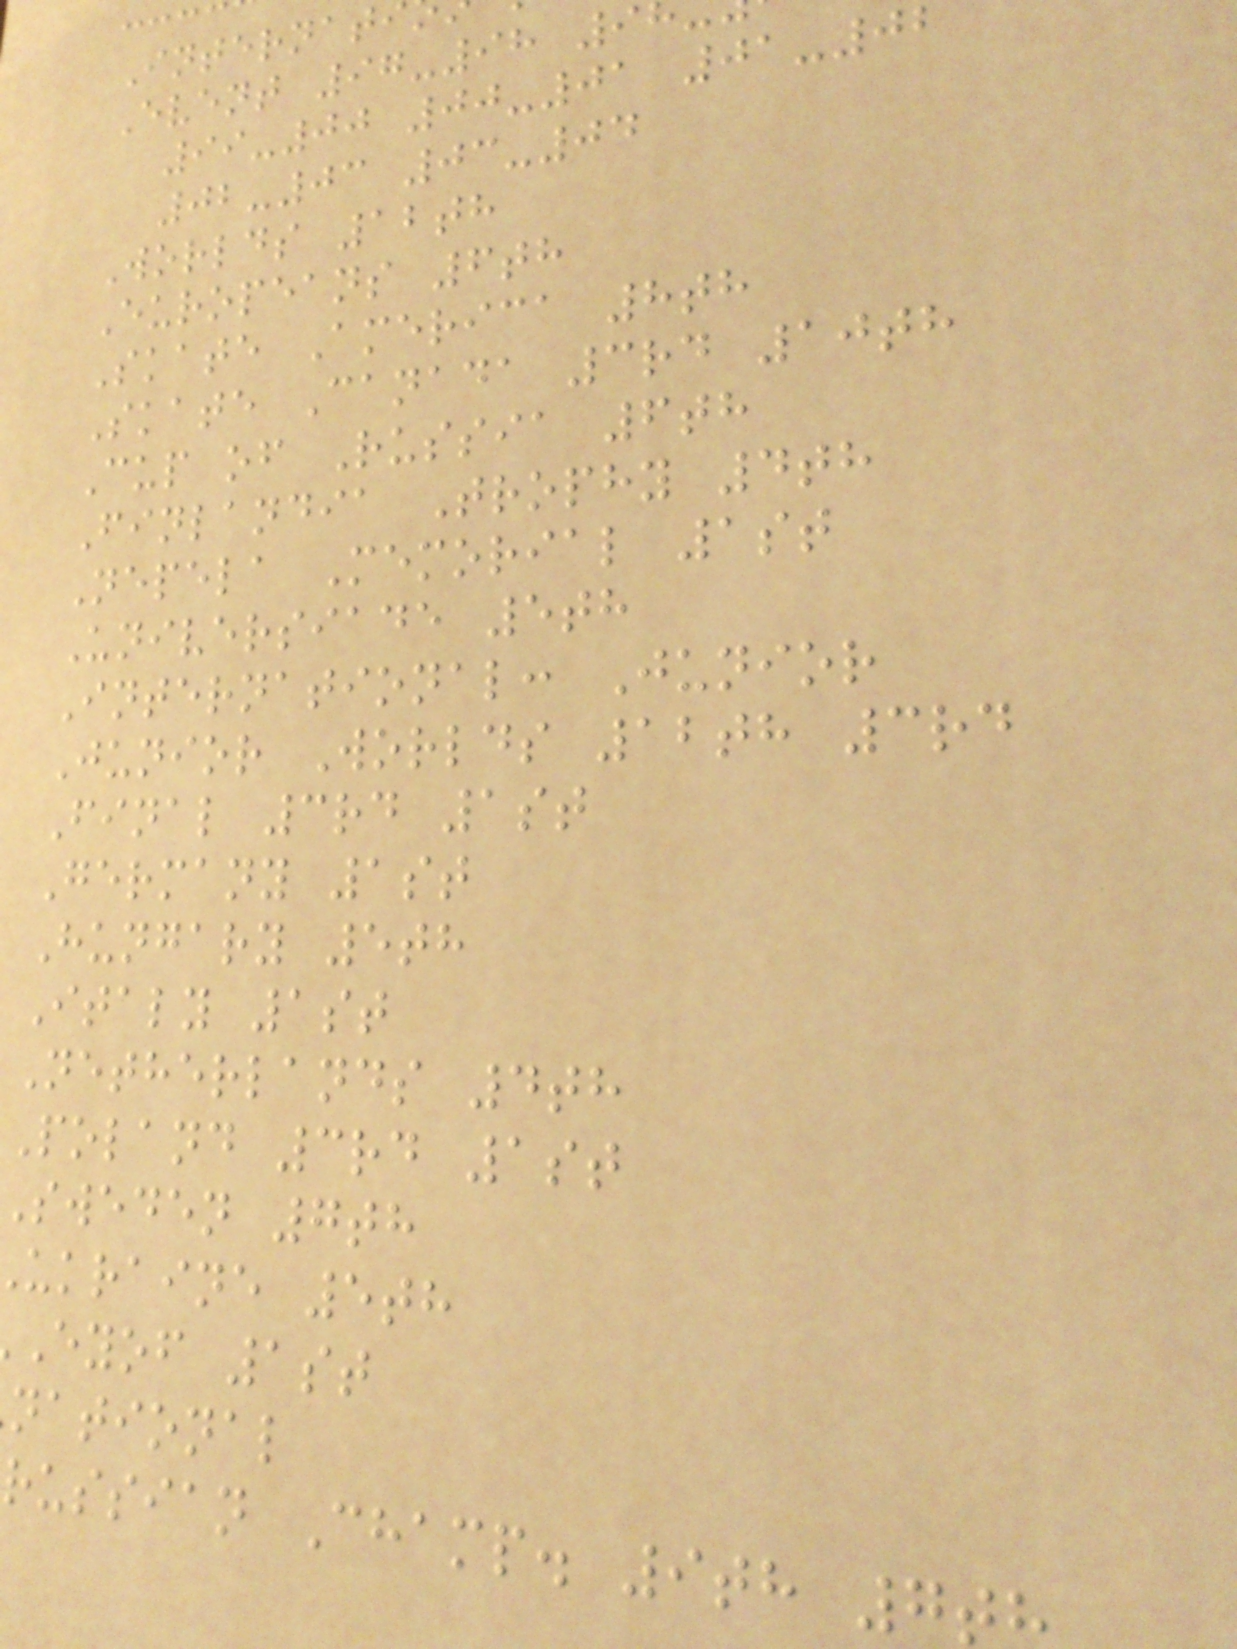Internat
Event 97-98 9
99-00 00-01 01-02
02-03 03-04
Worlds 12th
Europeans 6th
Skate America 8th
Skate Canada 3rd 10th
Cup of Russia 6th
Finlandia Trophy 4th
Nepela Memorial 1st
Universiade 5th
International: Junior
Junior Worlds 12th 3rd
Final 3rd 1st
Germany 1st
Hungary 5th
Italy 1st
Netherlands 4th
Poland 3rd 1st
sweden 7th
ukraine 5th
eyof 1st
national
russian Champ. 9th 7
